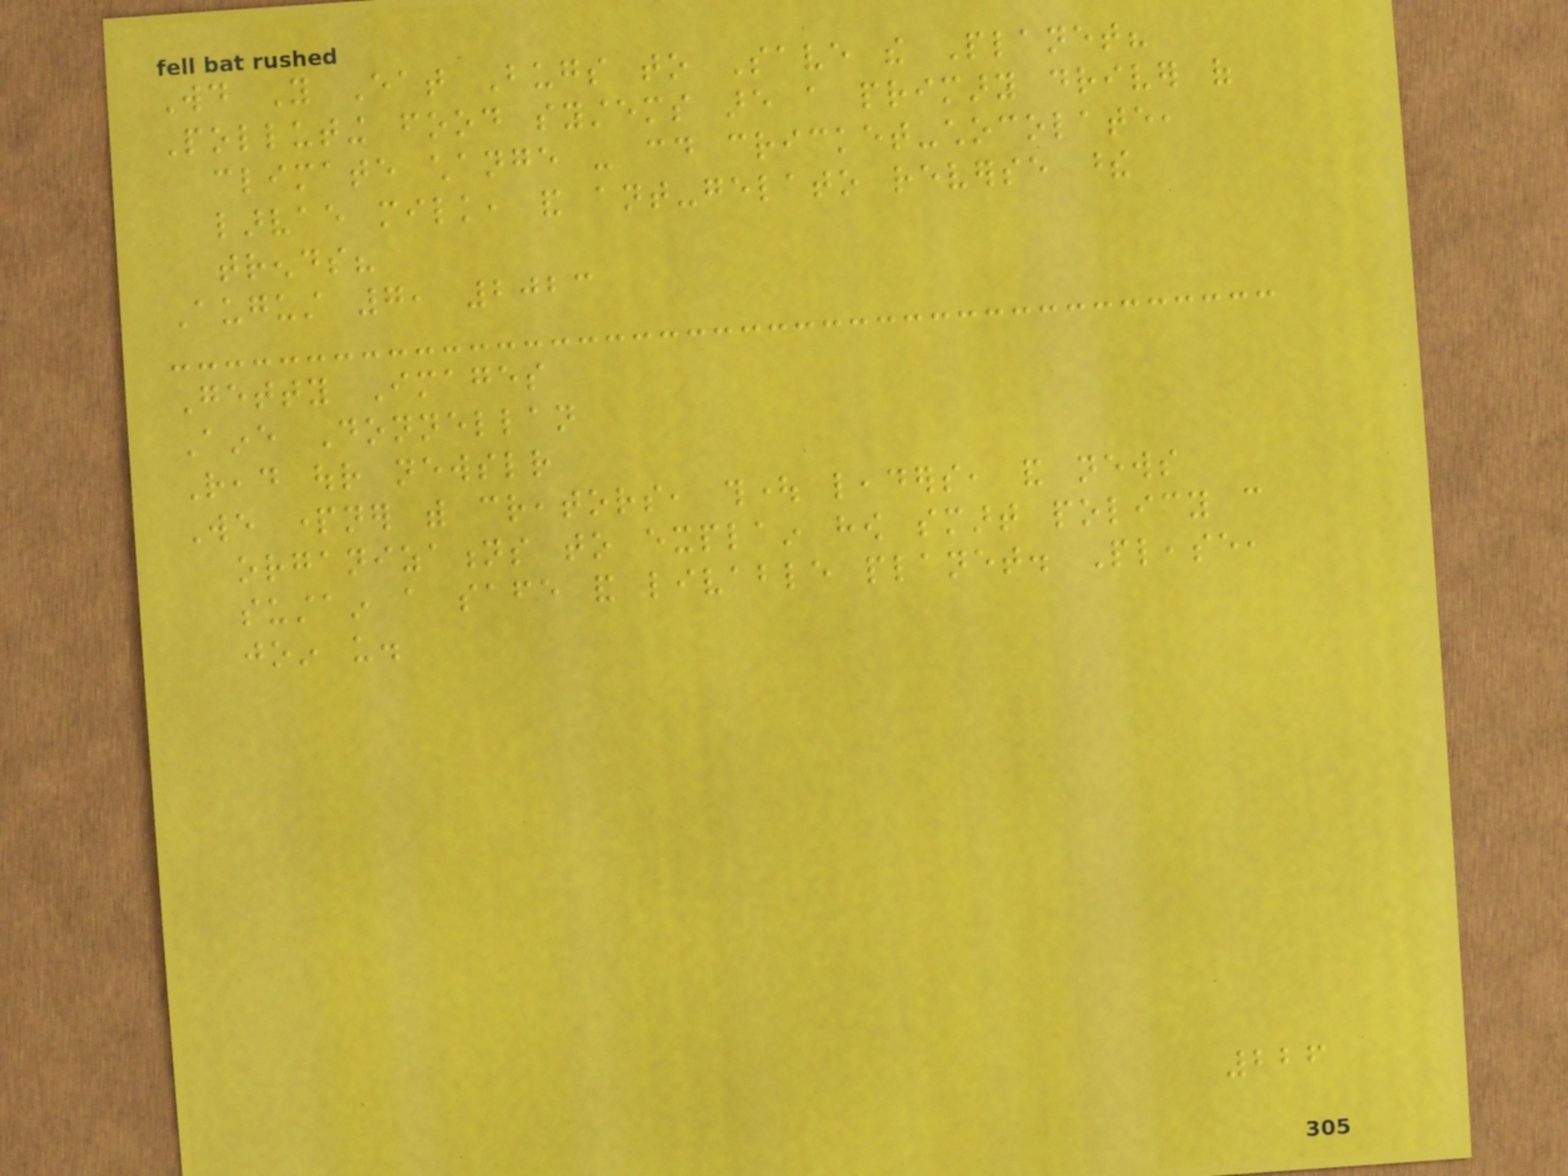Would You Eat Bugs to Save the Planet?
Polluting food systems are a primary driver of
climate change - could cricket-chocolate,
larvae milk, and ant-gelato reverse these
trends?
August 7, 2023
Getty Images
Aine Donnellan
Read our newsletter
We partner with creators, thought leaders, and news
organizations to explain how smart policy can
sustain a safe and livable planet. Please,
join us.
226
